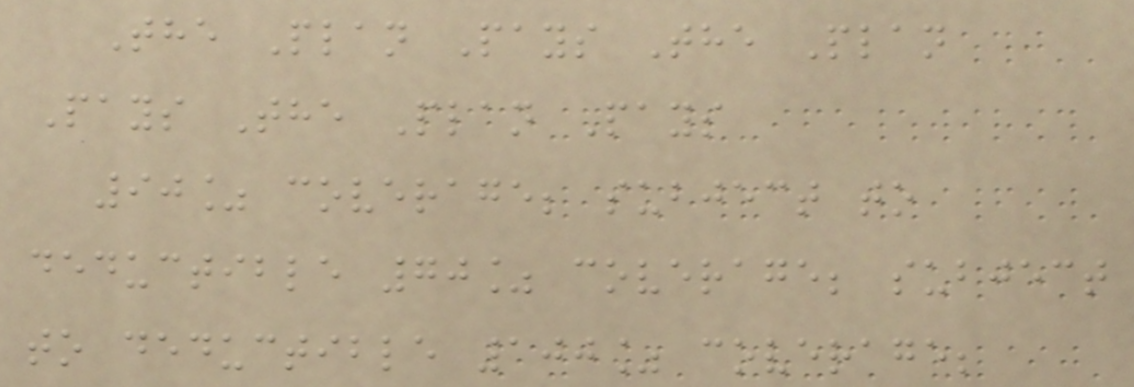The Plan Pays The Plan
Pays The Plan Pays
90% coverage; subject to
deductible 70% coverage; subject
to deductible 100% coverage;
